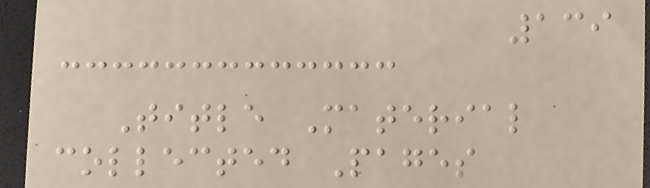139
Title Material
collected Pages
